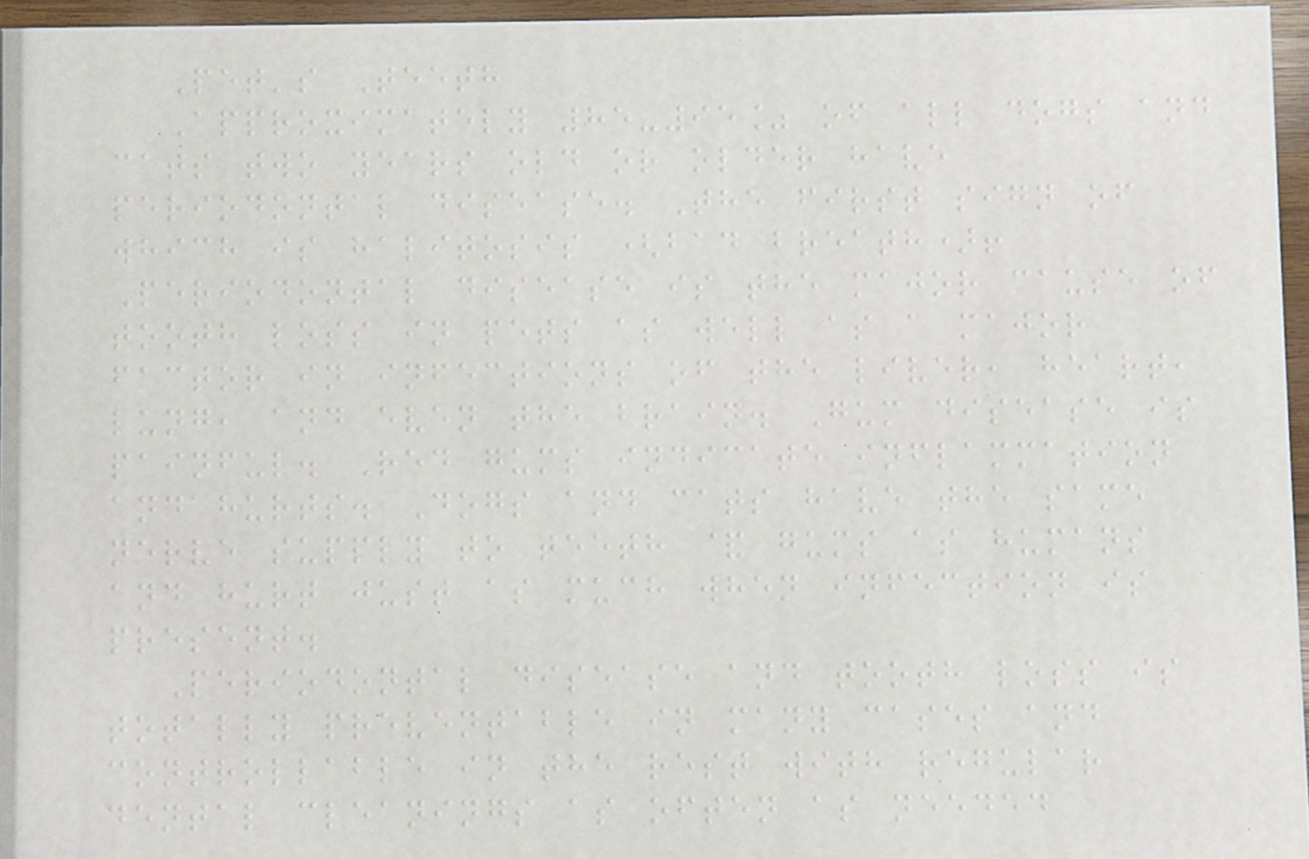Pet's Teeth
Approximately 85-95% of all dogs and
cats two years old or older have
periodontal disease. The first sign of
which is halitosis (bad breath)!
Periodontal disease is the major cause of
tooth loss in pets as well as a major
factor in infections of the liver, heart,
lung, and even the brain. Gum disease is
painful. Red gums indicate inflammation
and hurts. Dogs and cats have the same
nerve supply to teeth & gums as humans
and hurt just as much when infection is
present.
Periodontal disease and tooth loss is
totally preventable in many cases and
controllable in the rest with regular
dental cleanings as often as needed
